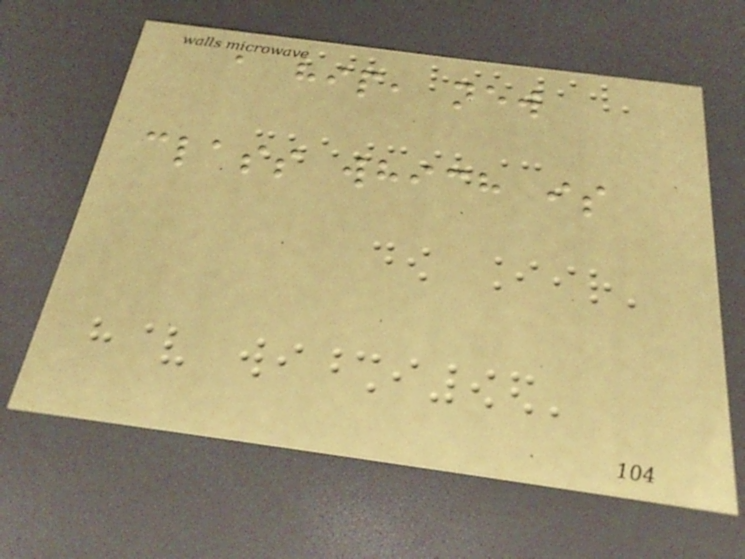a hip, new
class which is
